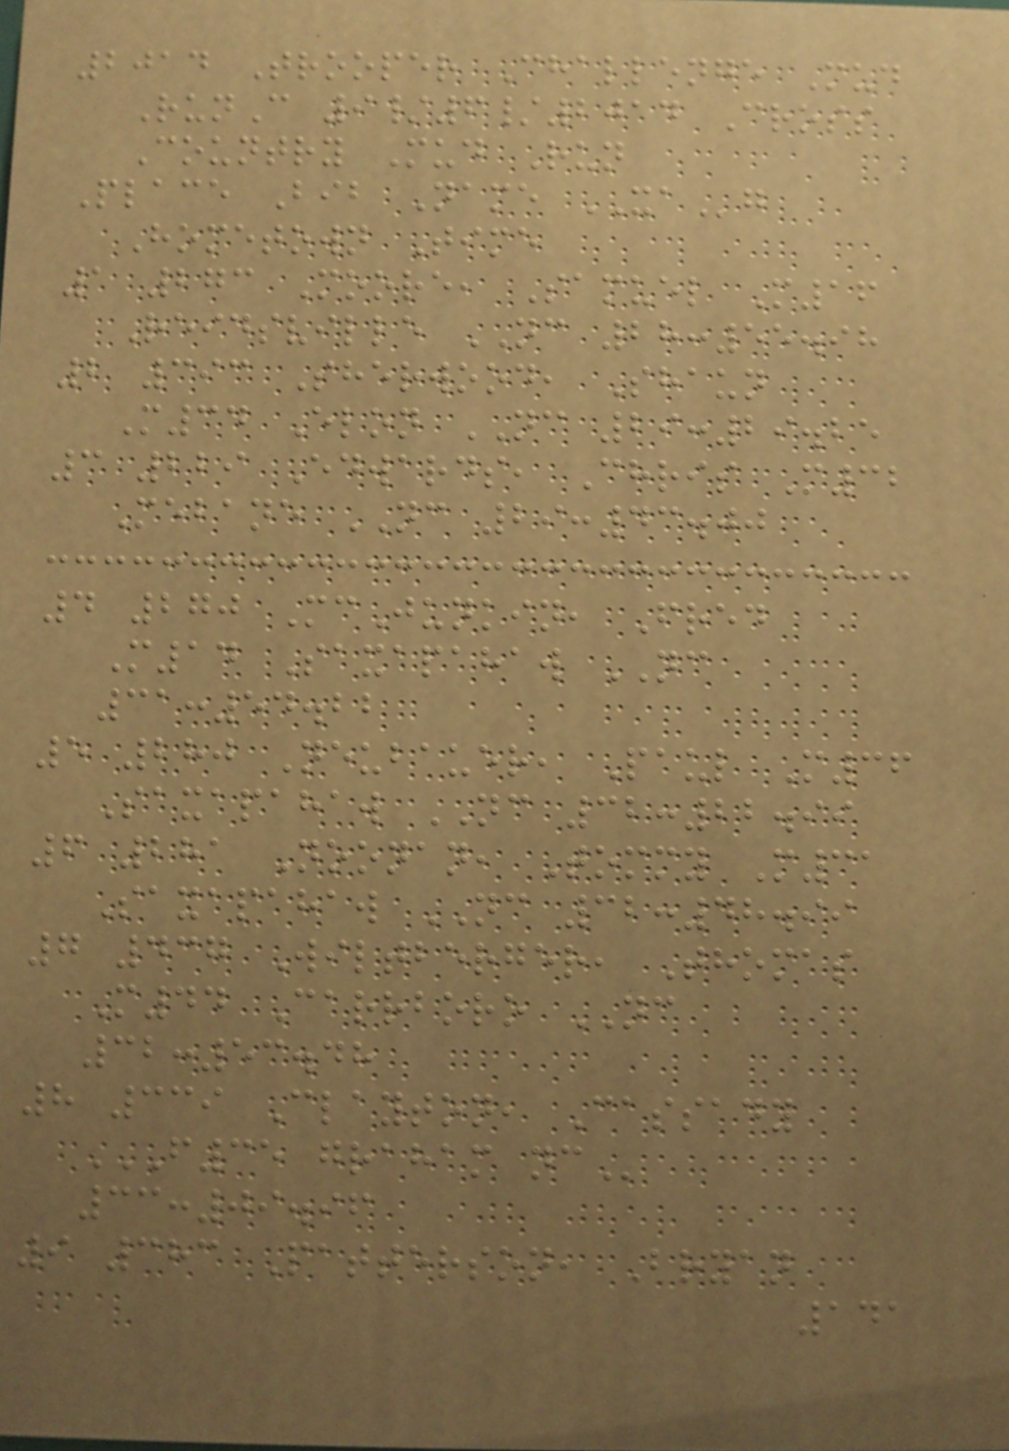2014 Trooper Challenge Mud
RunC 9/6/2014 Cross
Country Mud Run
Place Bib Name XAg
Hometown Time
1 273 Moore, Samuel M16
Reidsville NC 28:55.98
2 393 Sherwood, Shaun
M34 Elon NC 29:29.25
3 229 Edwards, Chris M32
Mebane NC 29:43.00
4 270 McJunkin, Fred
M14 Saxapahaw NC
31:54.22
5 280 Neubauer, Paul M36
Saxapahaw NC 32:22.99
6 281 Noonan, Tommy M31
Saxapahaw NC 32:48.99
7 437 Wiltberger, Thomas
M44 Carrboro NC
32:53.48
8 339 Clayton, Cassady
F35 GRAHAM NC
33:09.96
9 383 Patterson, Bryan
141
